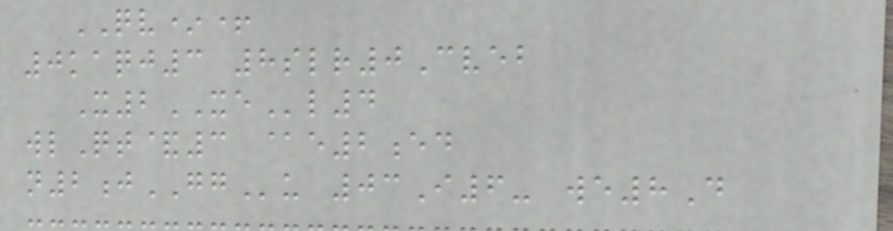QV*+
0kaqj3 8slr0Cveb
X2XEl4
wlQt&3 @e2ed
n2jGGu 03I6- we8D
